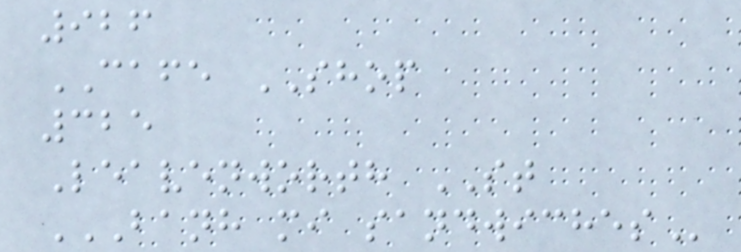926
CAFE SHOP
325
Leavenworth ST
BANH MI SANDWICHES
